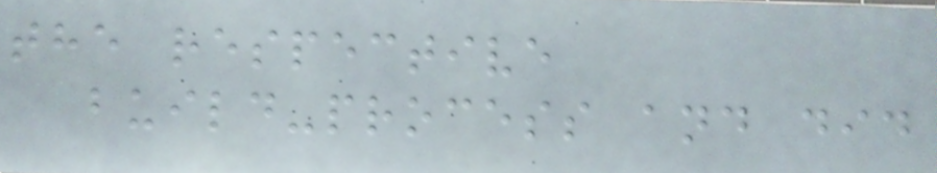the respective
build-process and did
